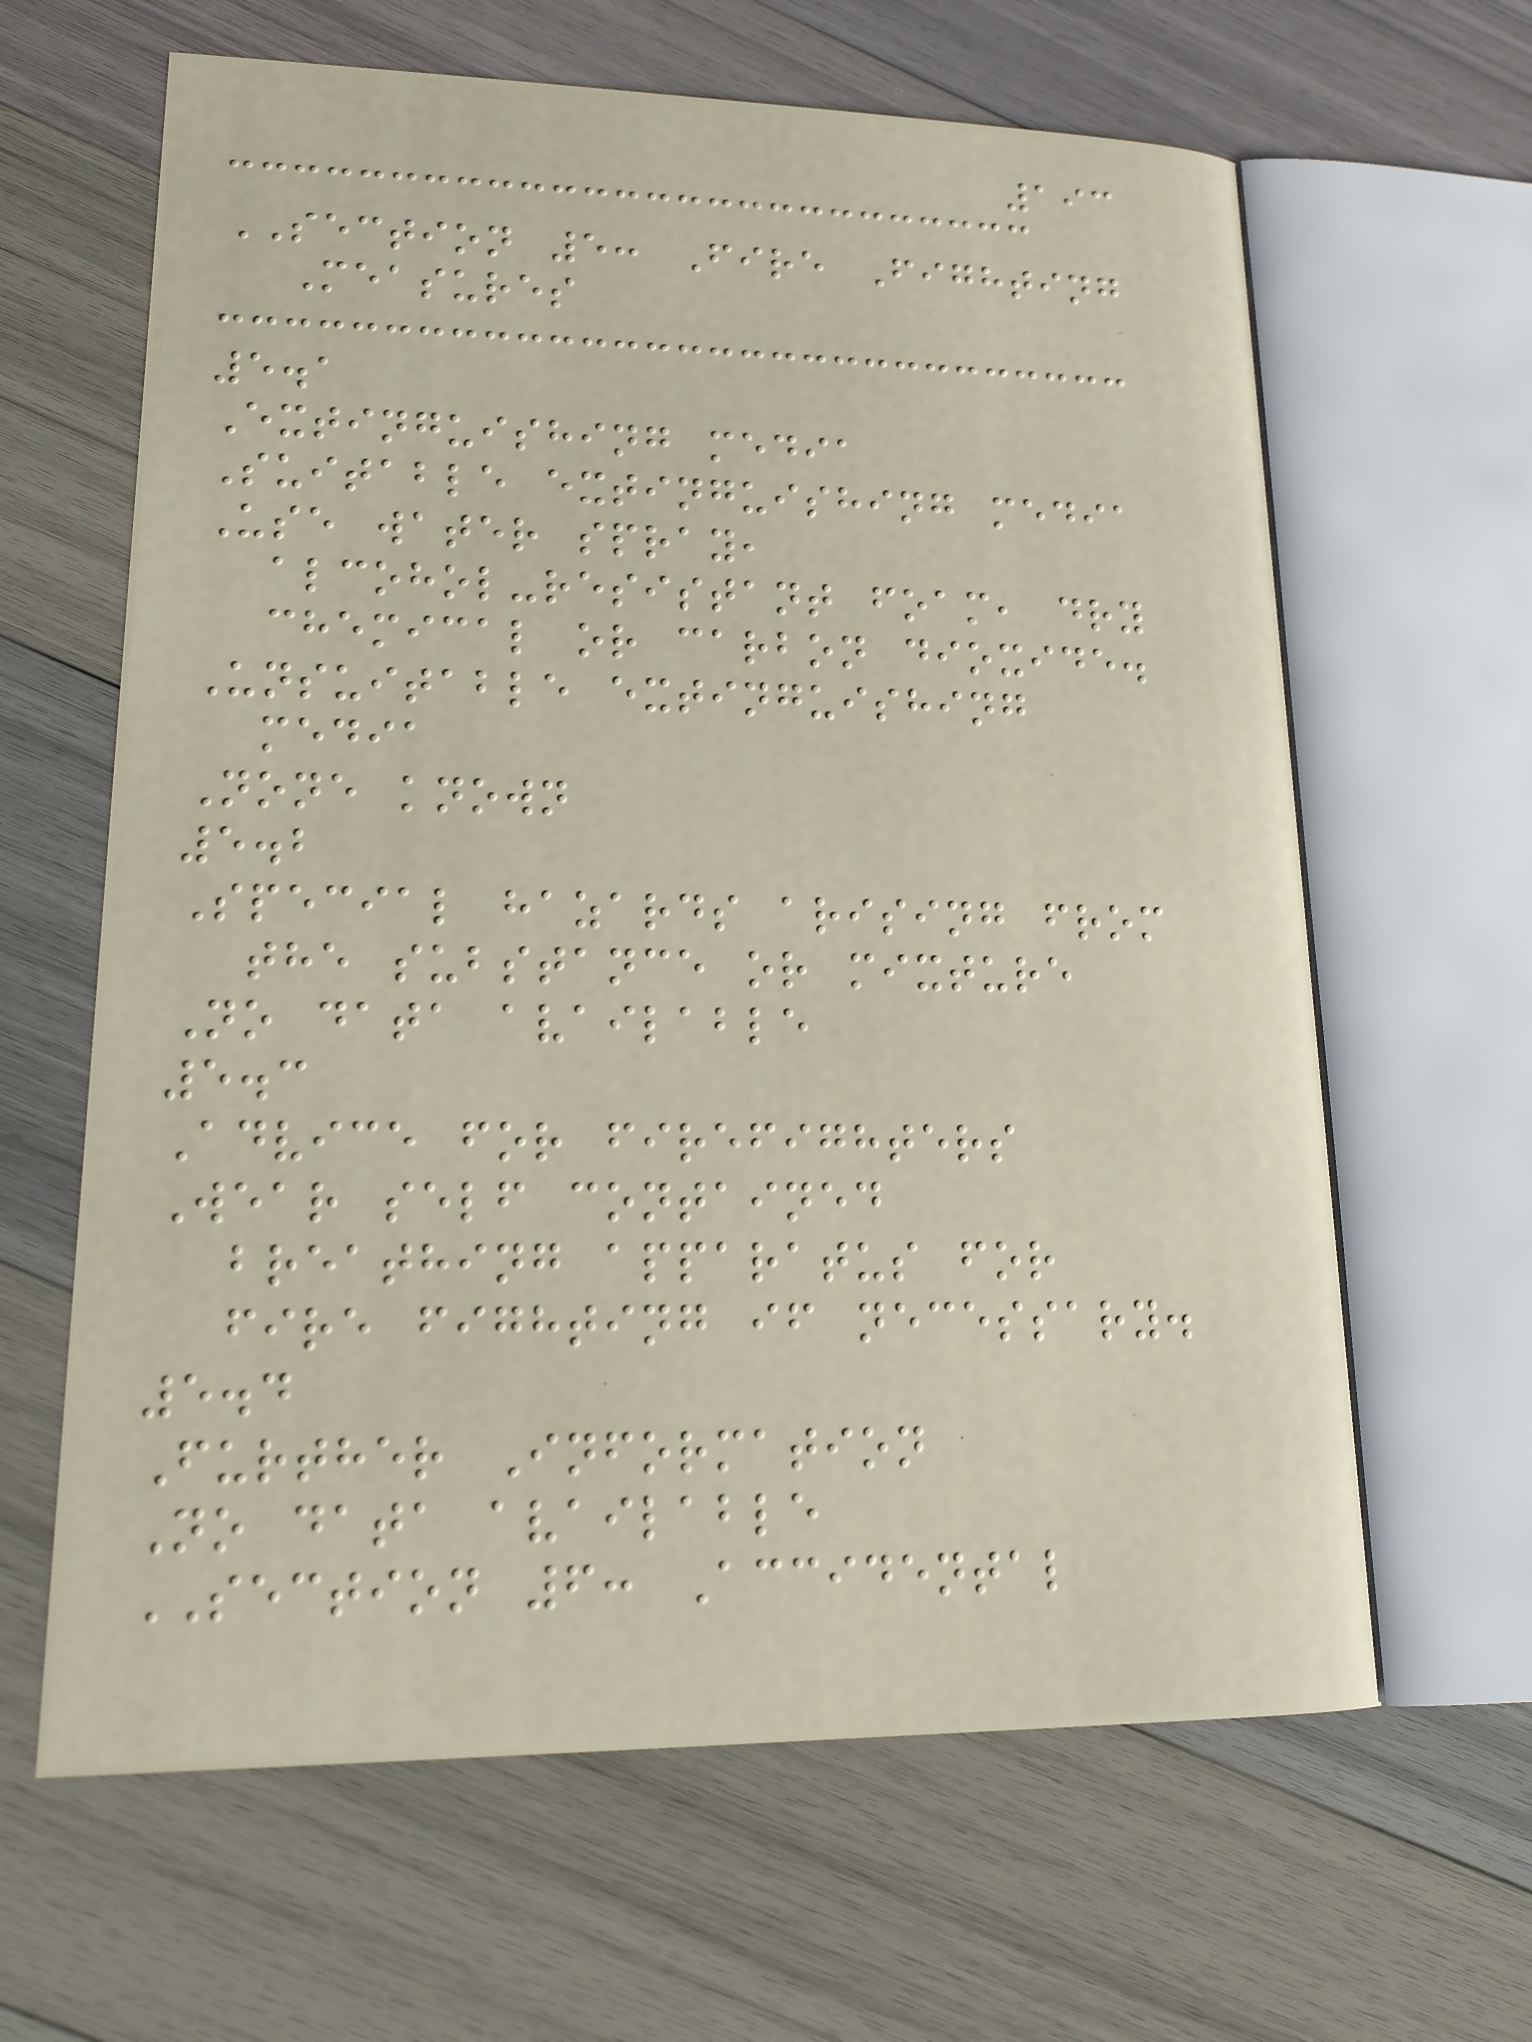193
SECTION 5: Fire Fighting
Measures
5.1
Extinguishing media
Suitable extinguishing media
Use water spray,
alcohol-resistant foam, dry
chemical or carbon dioxide.
Unsuitable extinguishing
media
None known
5.2
Special hazards arising from
the substance or mixture
No data available
5.3
Advice for firefighters
Wear self contained
breathing apparatus for
fire fighting if necessary.
5.4
Further Information
No data available
SECTION 6: Accidental
